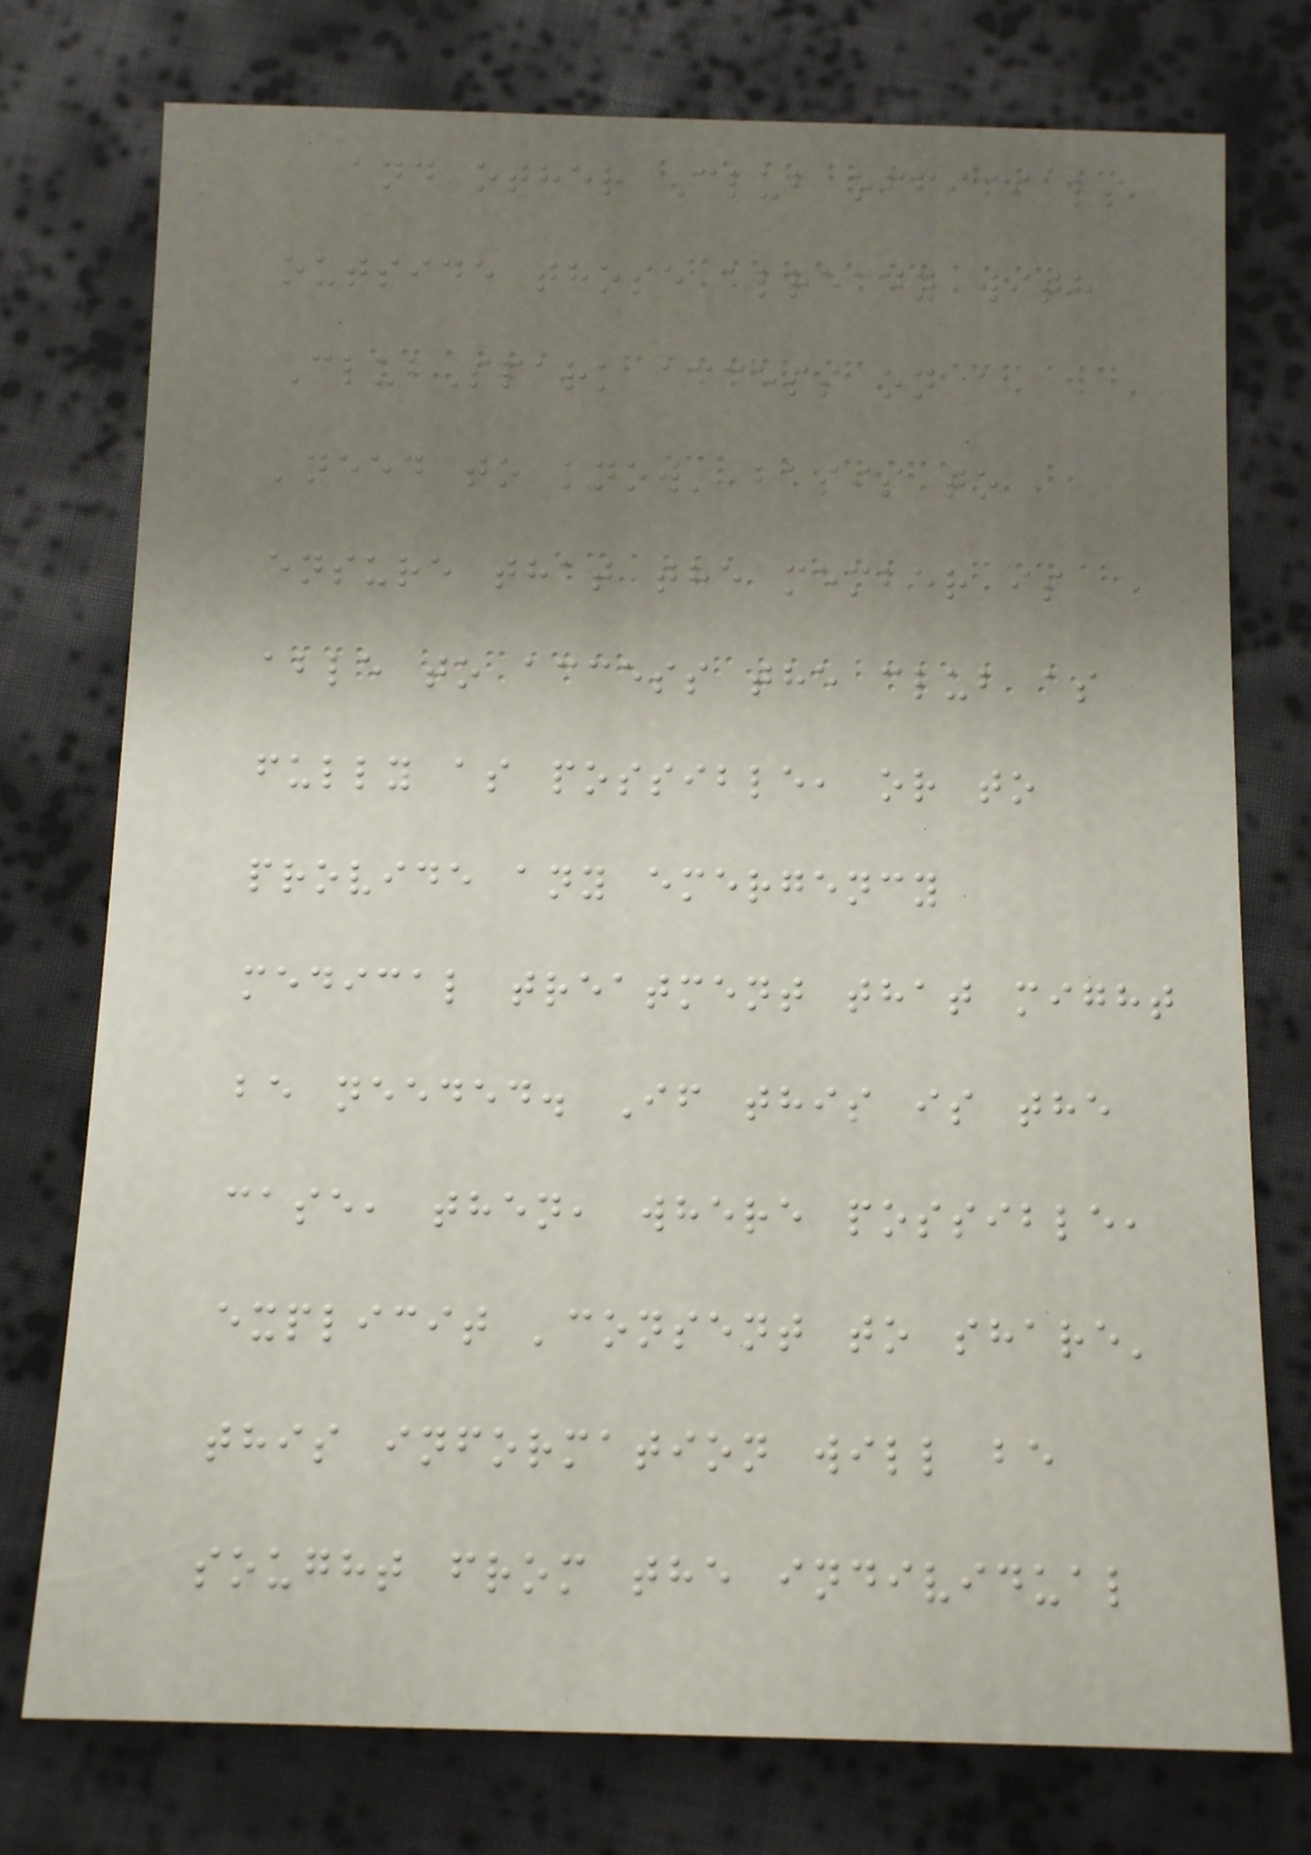and other Club officials
outside those already with
ClubSpark access on a
'need to know' basis to
ensure that the member is
able to access the club as
fully as possible, or to
provide any emergency
medical treatment that might
be needed. If this is the
case, then, where possible,
explicit 'consent to share'
this information will be
sought from the individual
